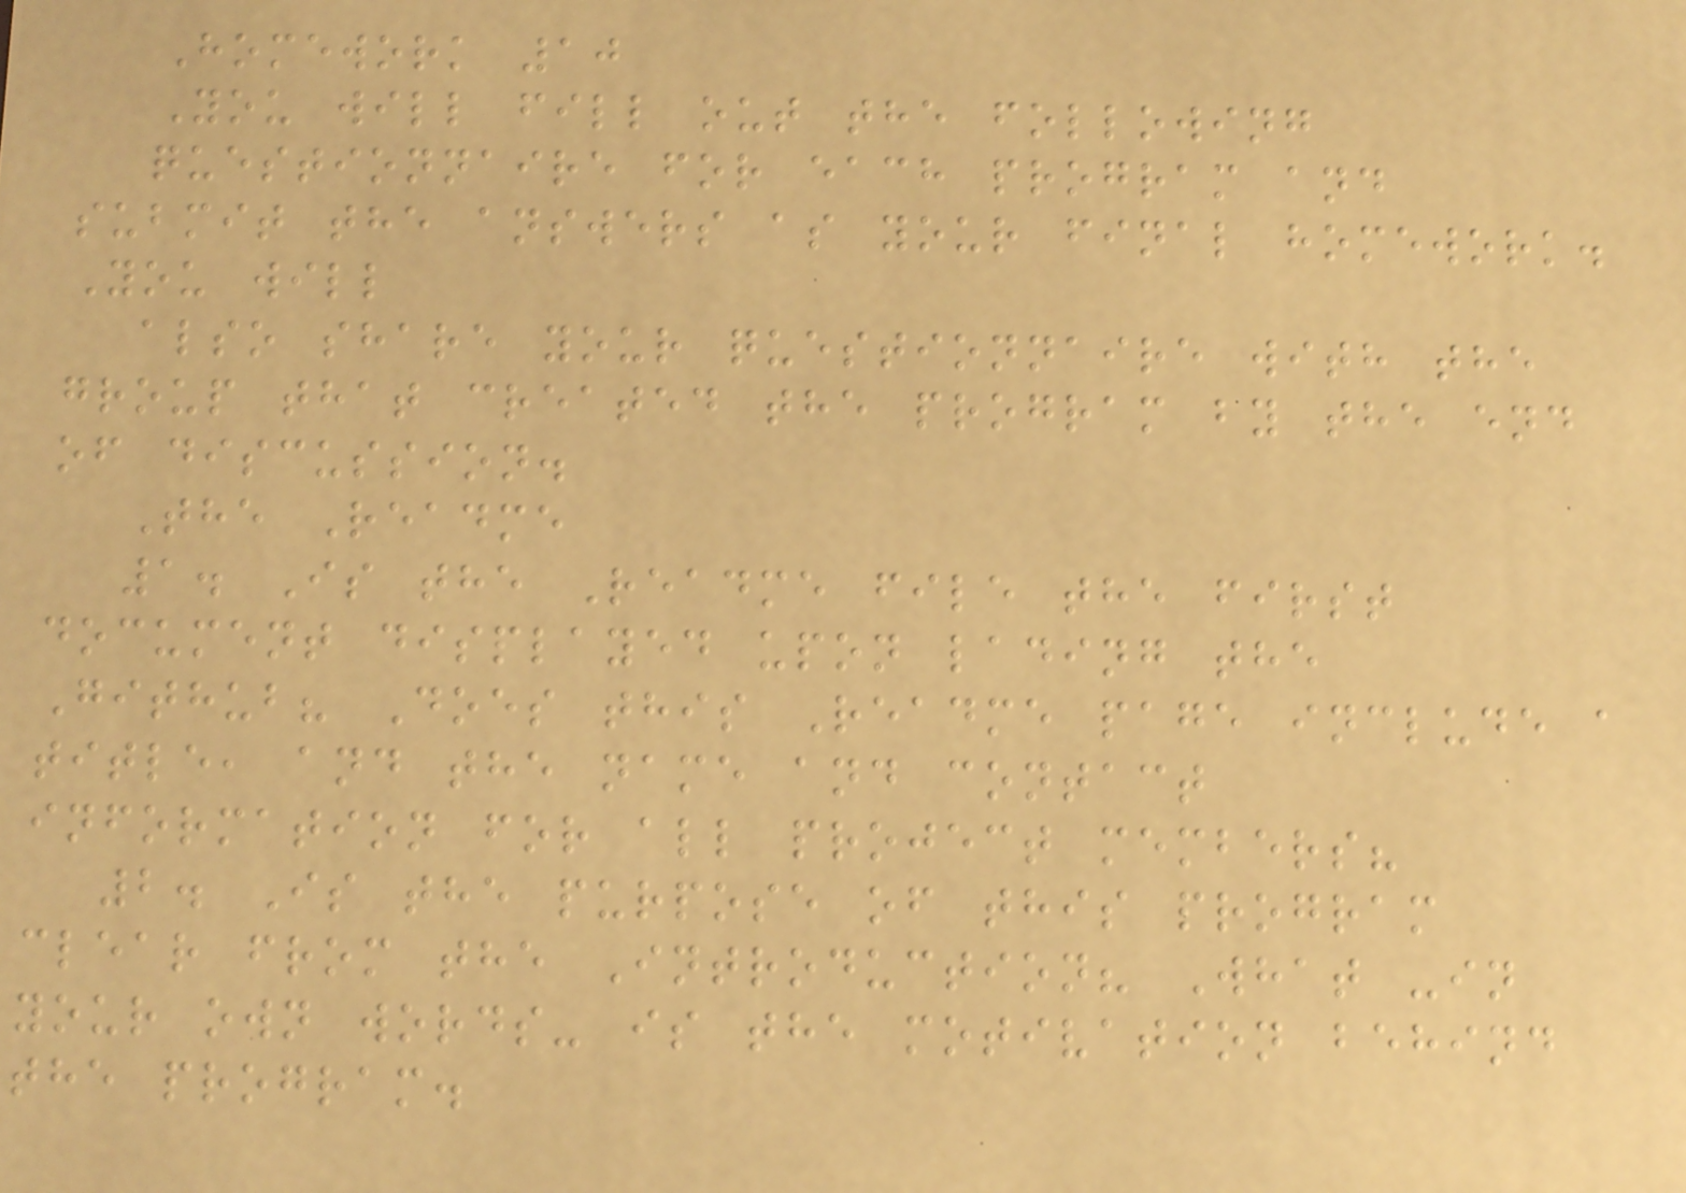Homework 10
You will fill out the following
questionnaire for each program and
submit the answers as your final homework.
You will
also share your questionnaire with the
group that created the program by the end
of discussion.
The Readme
1. Is the Readme file the first
document displayed upon lading the
Github? Does this Readme page include a
title, and the name and contact
information for all project members?
2. Is the purpose of this program
clear from the Introduction? What -in
your own words- is the motivation behind
the program.
